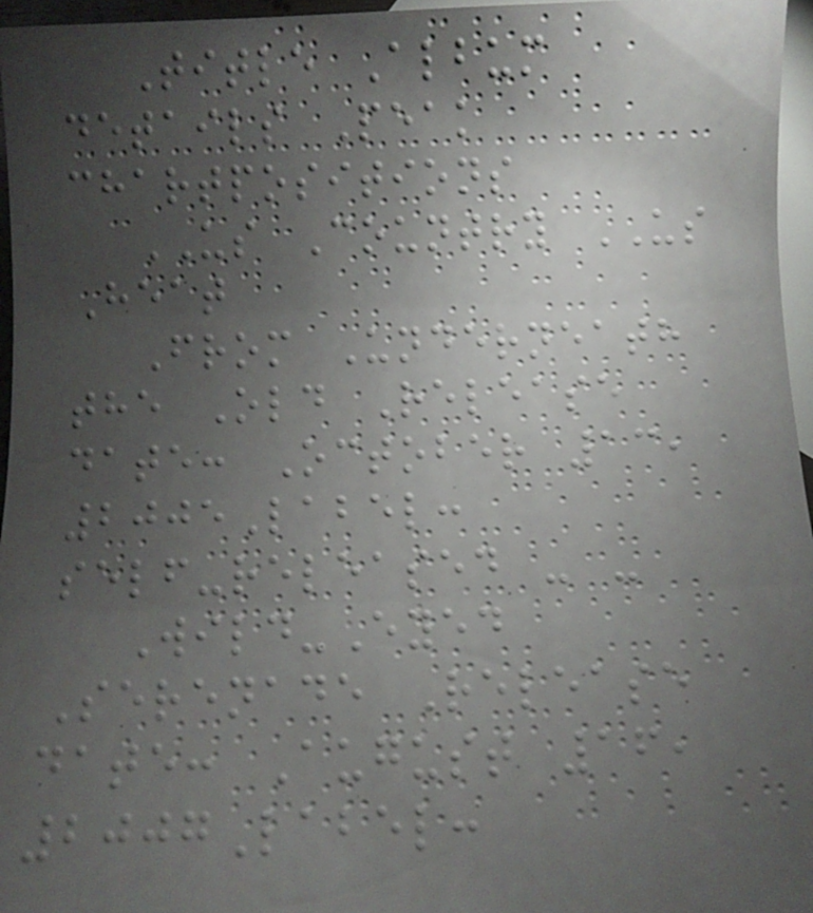Title Album
details Peak
chartpositions
US Country US
Heat
From Underneath
the Old Release
date: October 13,
2005Label:
self-released - -
Wild-Eyed
Serenade Release
date: August 16,
2007Label:
